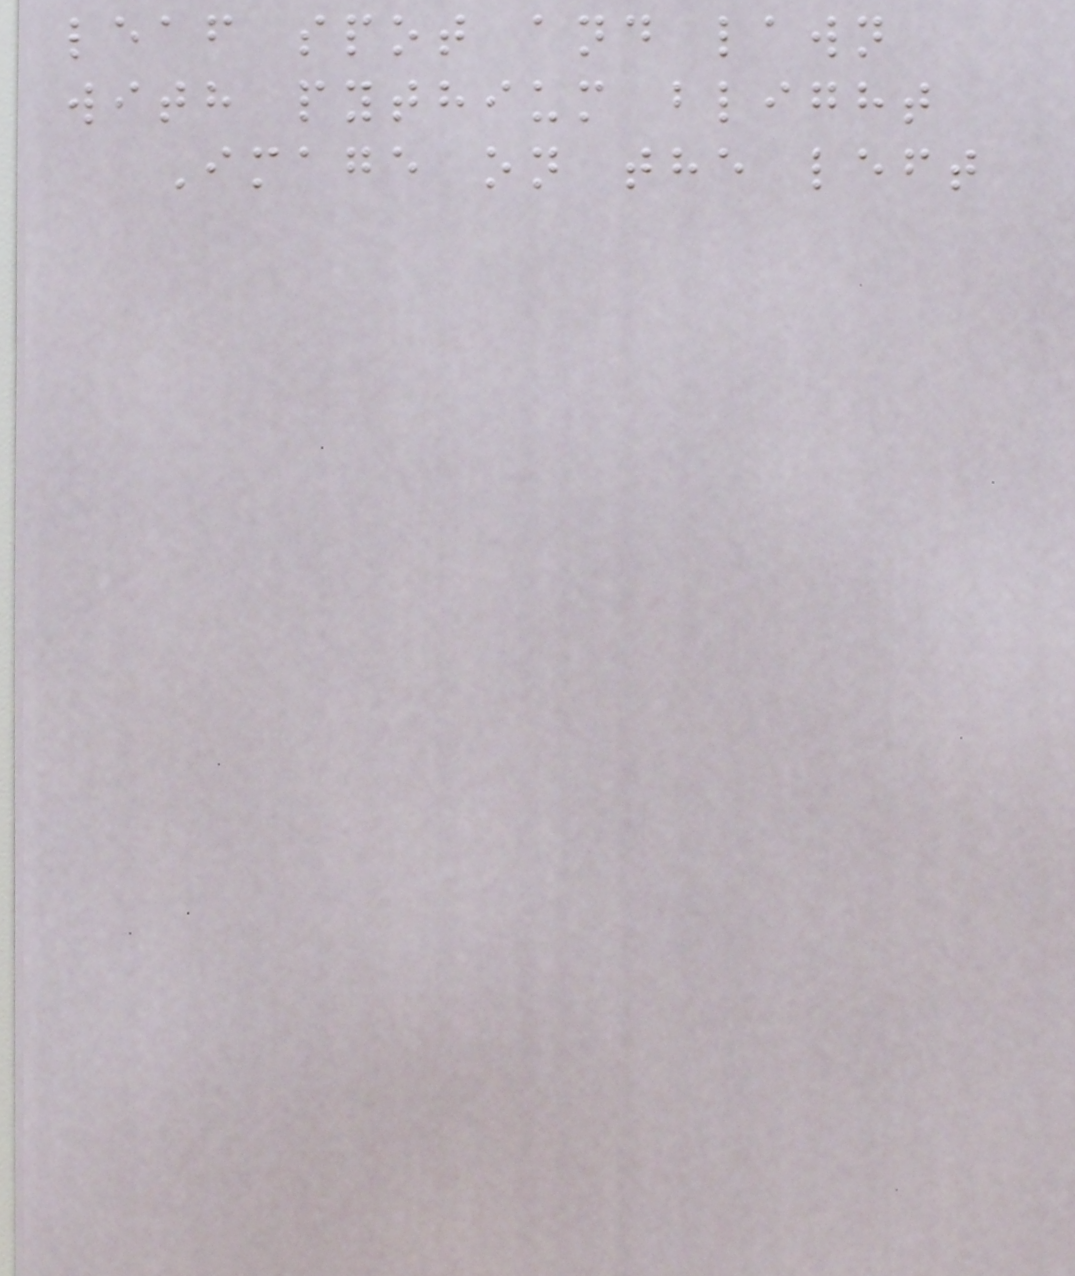leaf spot and lawn
with pythium blight
Image on the left
